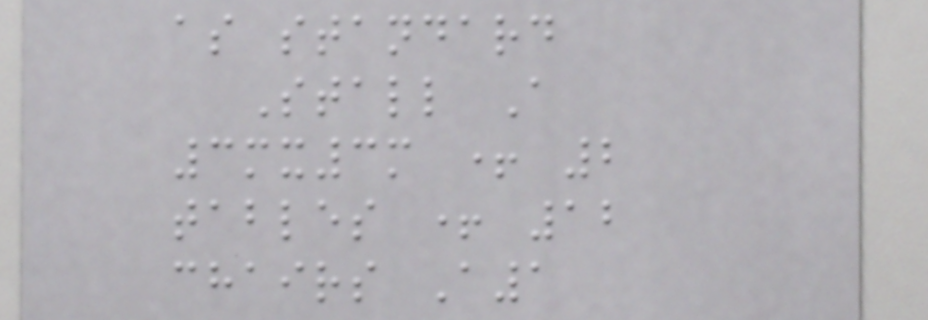as standard
Stall A
3mx3m + 2
tables + 12
chairs A1
